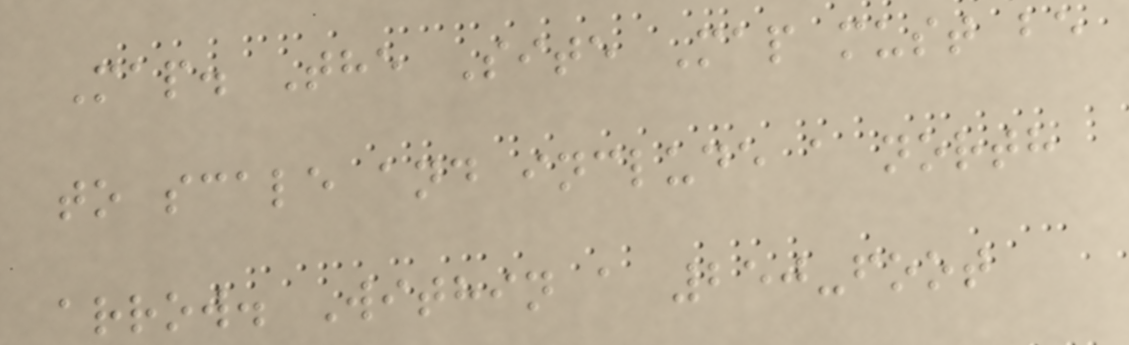Map. The Site Map must be
to scale and include a north
arrow. Within a 250-foot
